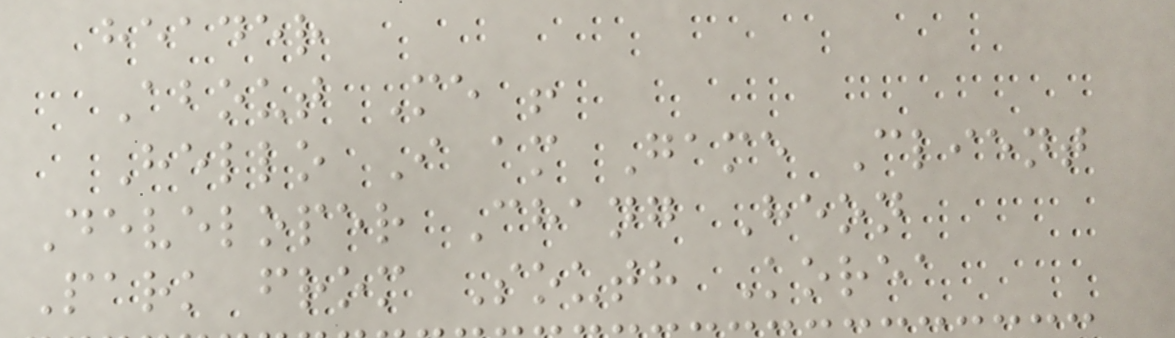header
About Me !
Hello I am Game Client
Developer Chang Heon
Park from South Korea
